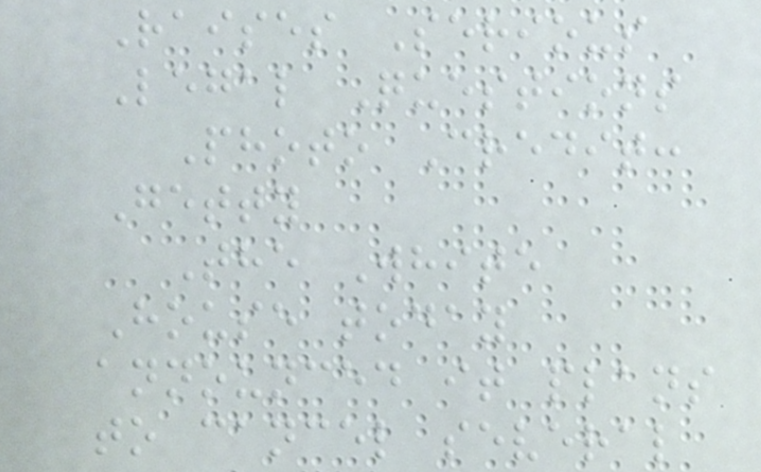Raises Serious
Legal Questions
Photo Credit:
Getty
The White
House today
announced it plans
to cancel several
